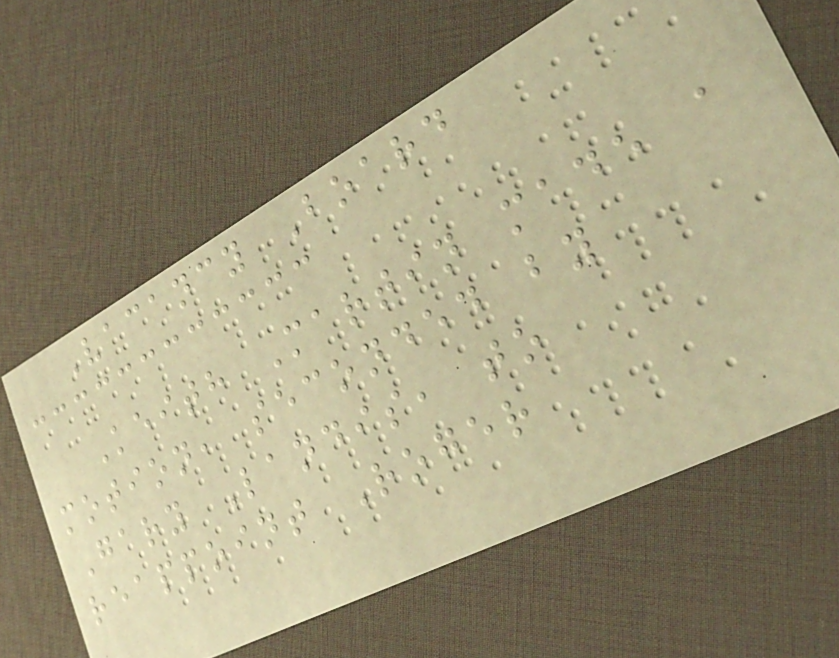Vacancy Board
Keith Martin made a
motion, seconded by
Gary Landis, to
reappoint Roger
